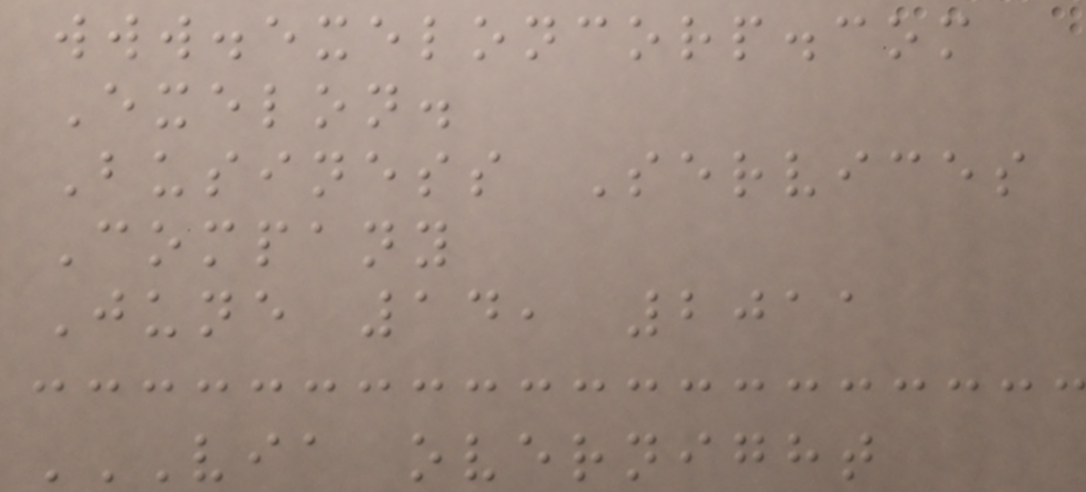www.exeloncorp.com
Exelon.
Business Services
Company
June 14, 2011
VIA OVERNIGHT
